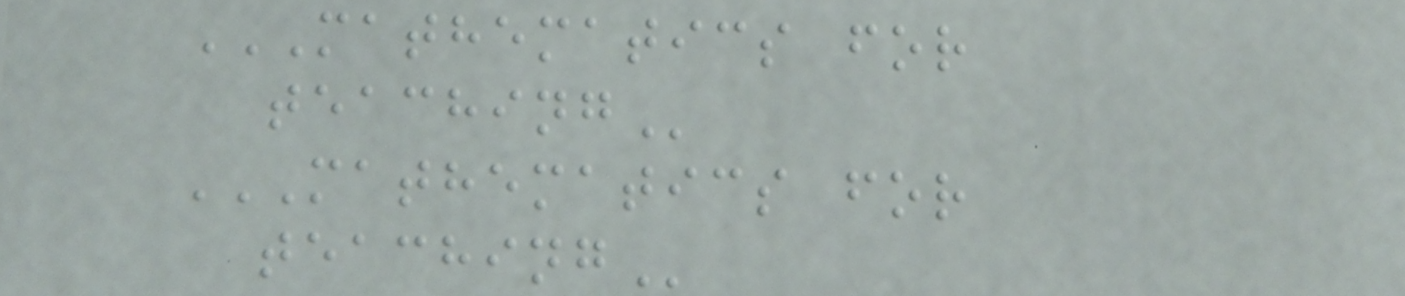MATHEMATICS FOR
TEACHING
MATHEMATICS FOR
TEACHING
